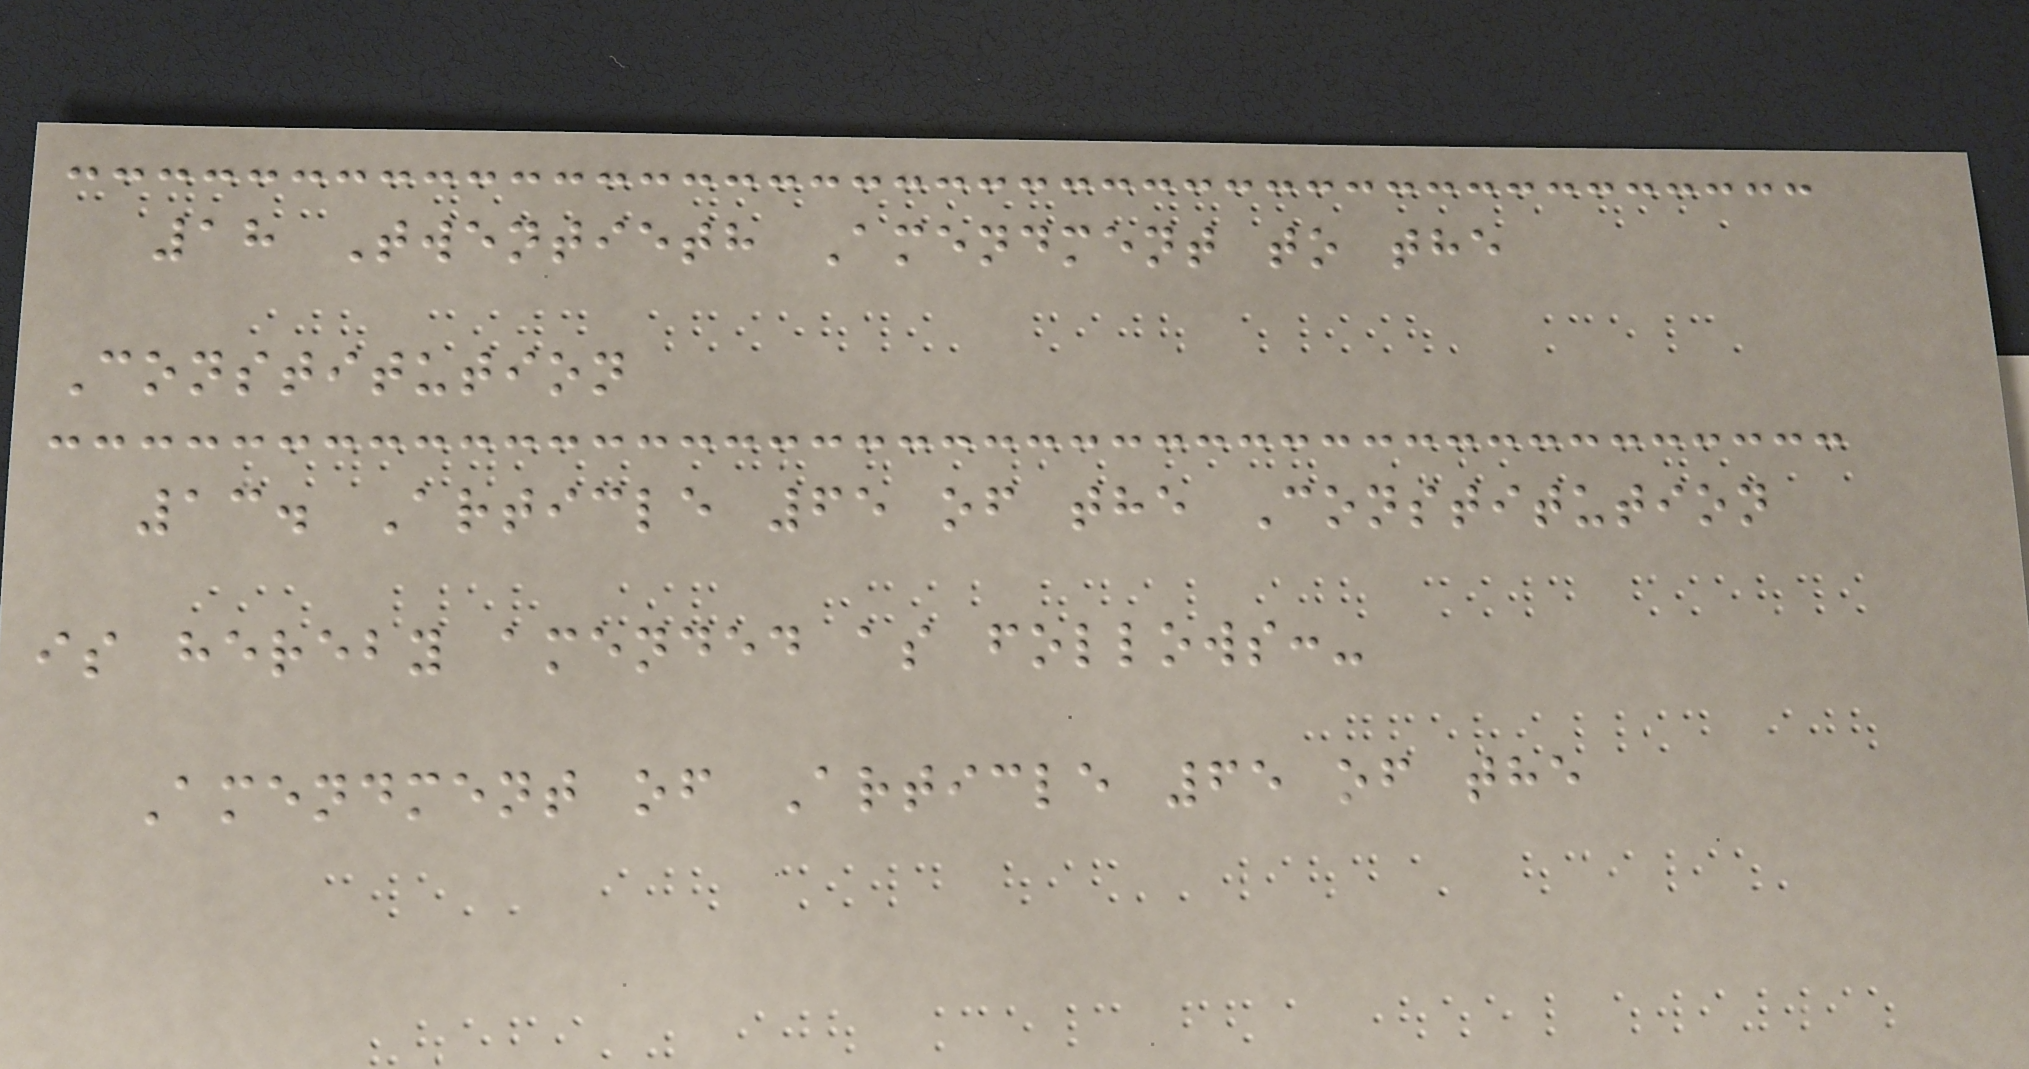18 Twentieth Amendment to the
Constitution
13. Article 65 of the Constitution
is hereby amended as follows:-
Amendment of Article 65 of the
